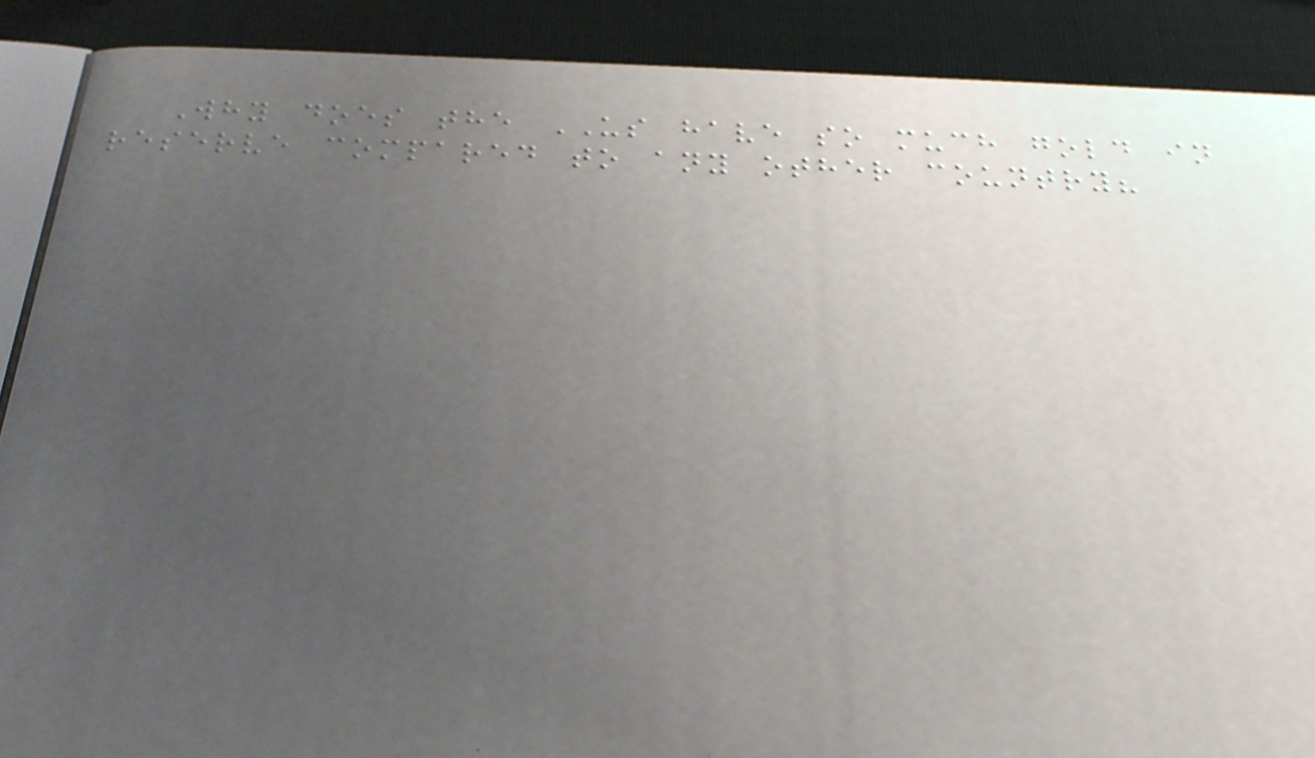Why does the US have so much gold in
reserve compared to any other country?
